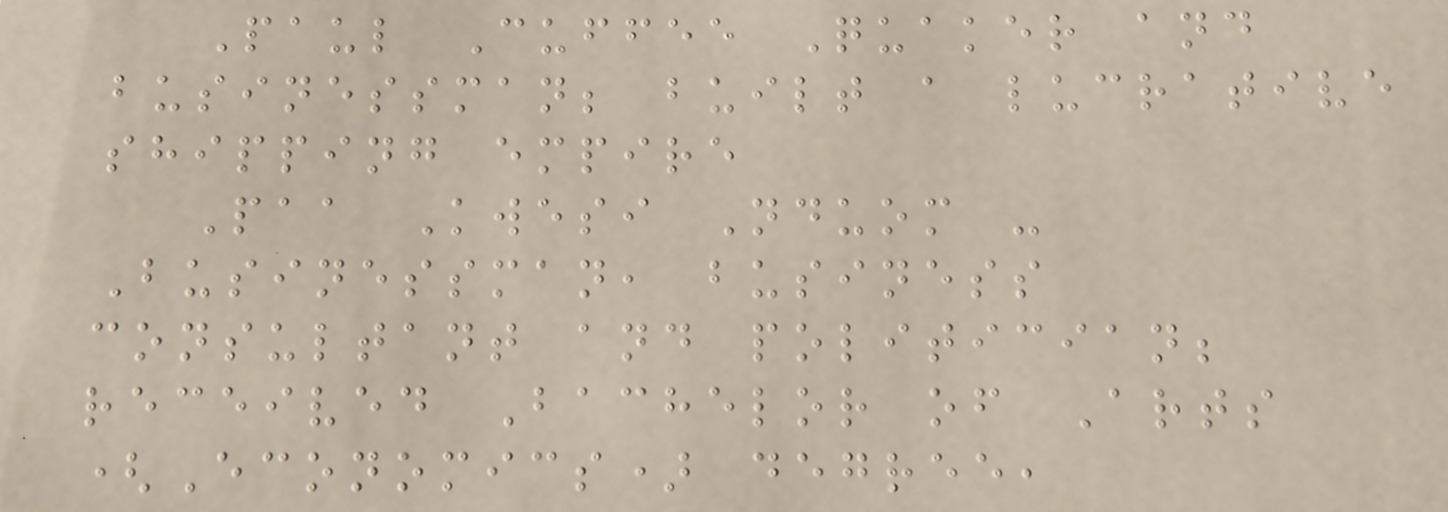Paul Cuffee Quaker and
businessman; built a lucrative
shipping empire
Paa Kwesi Nduom -
Businessman, business
consultant and politician;
received Bachelor of Arts
(Economics) degree,
